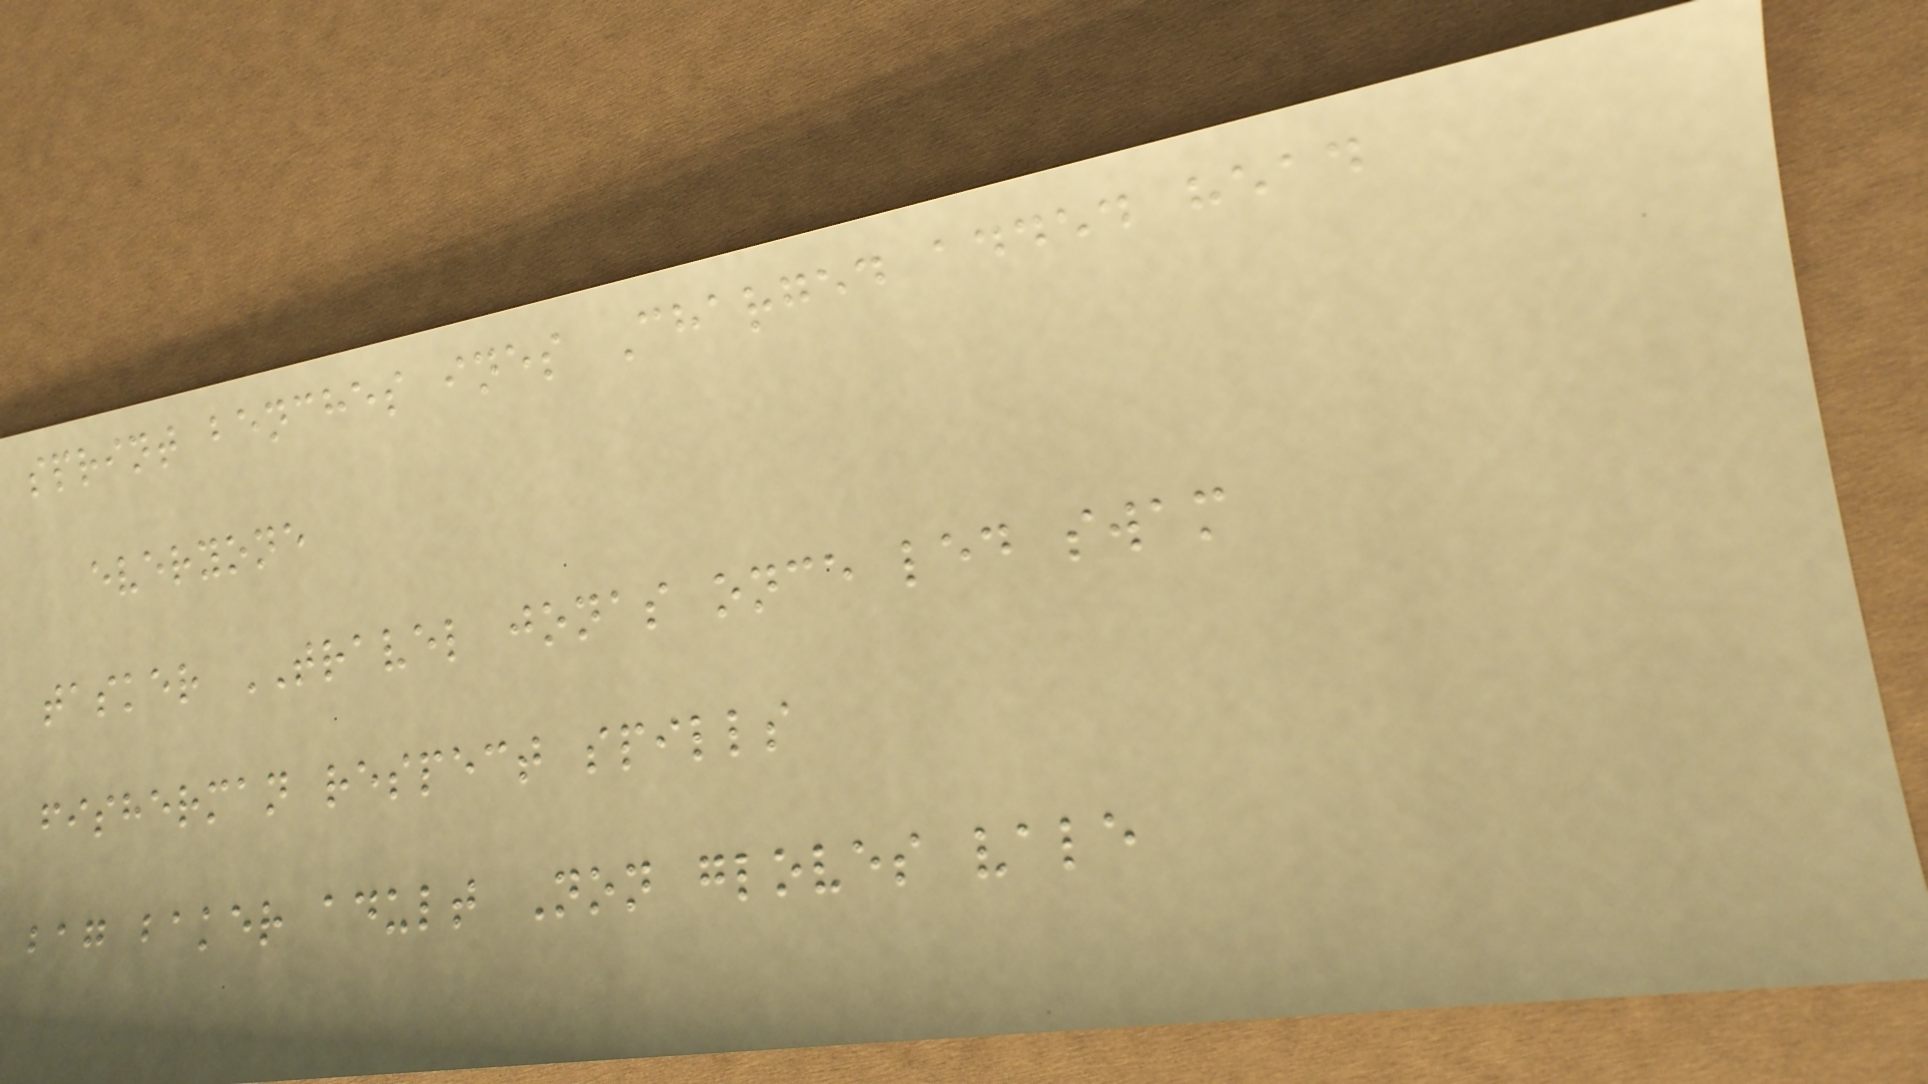sprint benches ines Charged added head
everyone
tasker TRAVEL jonas once led swam
fisherman respect spills
bag baker adult Non gloves vale
